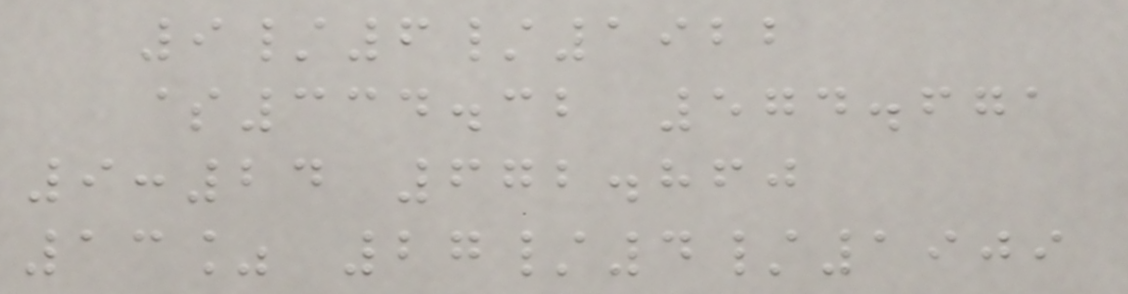9/6/1922
$334.32 574.671
9:24 672.860
13% 27/4/1909
